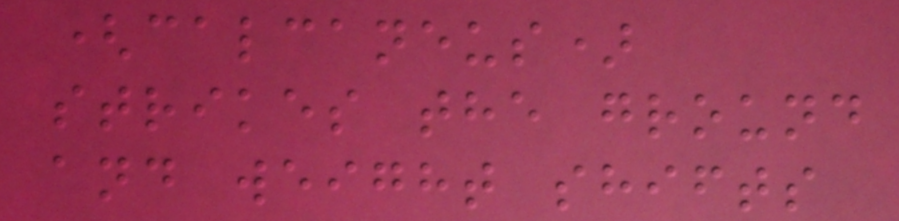(calcaneus)
strikes the ground
and weight shifts
